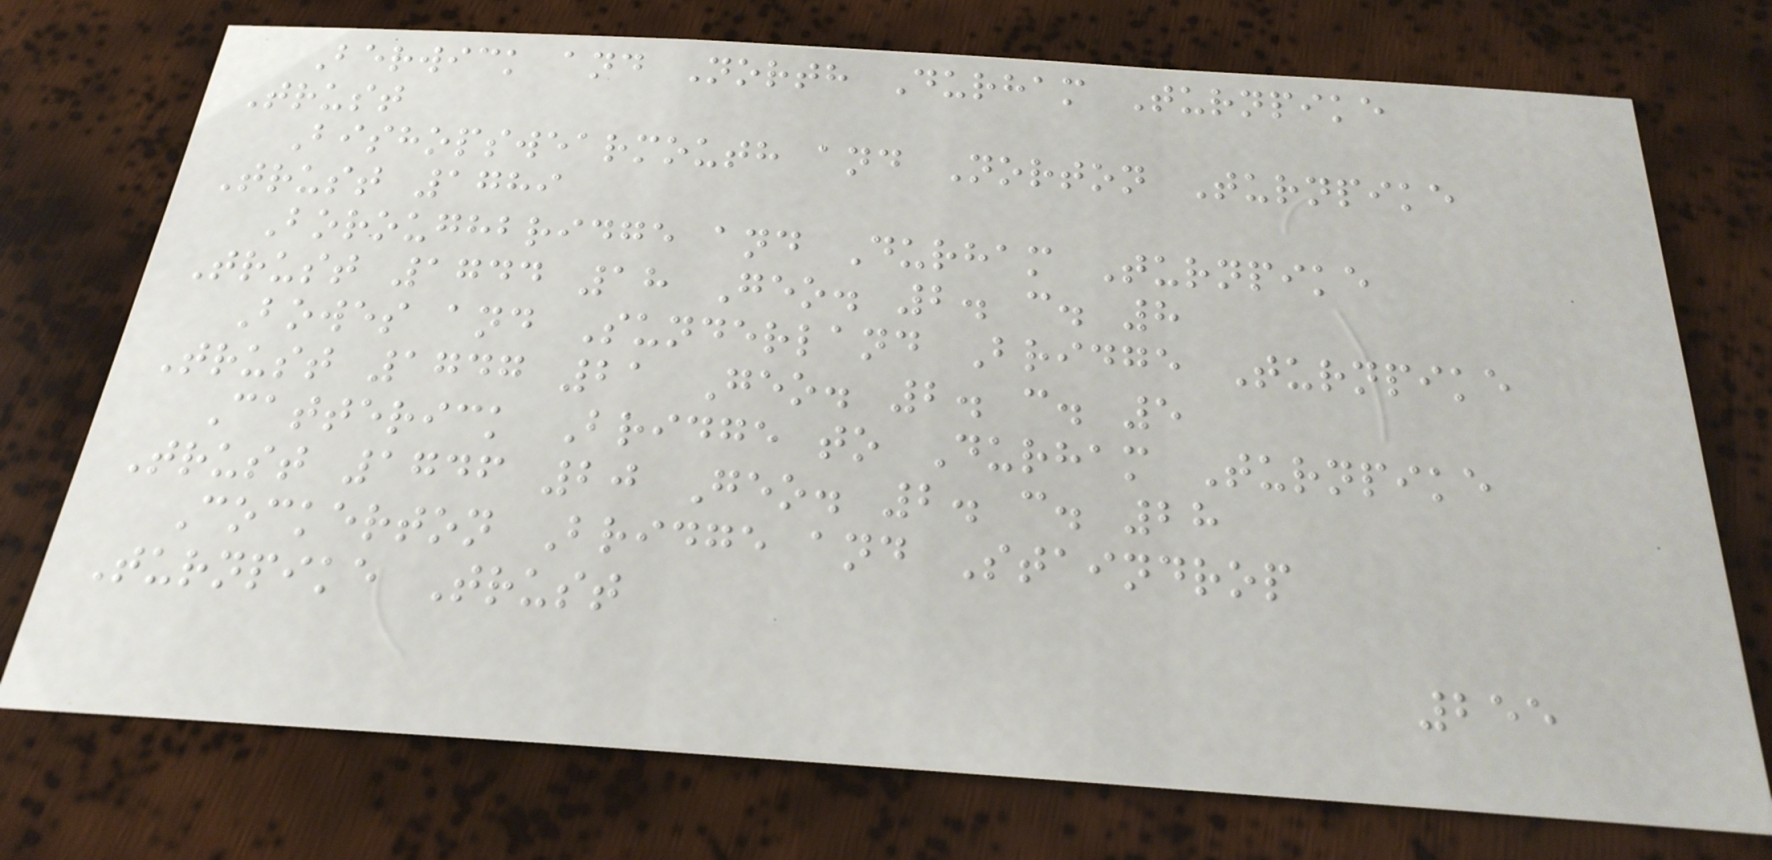Berwick and North Durham Turnpike
Trust
Bishopswearmouth and Norton Turnpike
Trust 1789
Boroughbridge and Durham Turnpike
Trust 1744 18 Geo. 2. c. 8
Bowes and Sunderland Bridge Turnpike
Trust 1747 21 Geo. 2. c. 5
Catterick Bridge to Durham Turnpike
Trust 1746 20 Geo. 2. c. 28
Cockerton Bridge and Staindrop
Turnpike Trust
255
